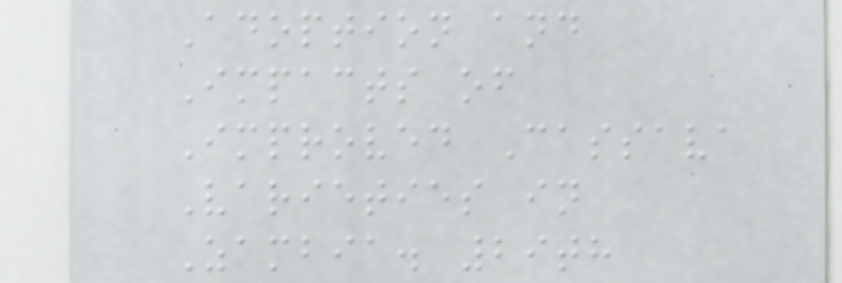Adoption and
Impacts of
Improved Cassava
Varieties in
Zambia. 29th
